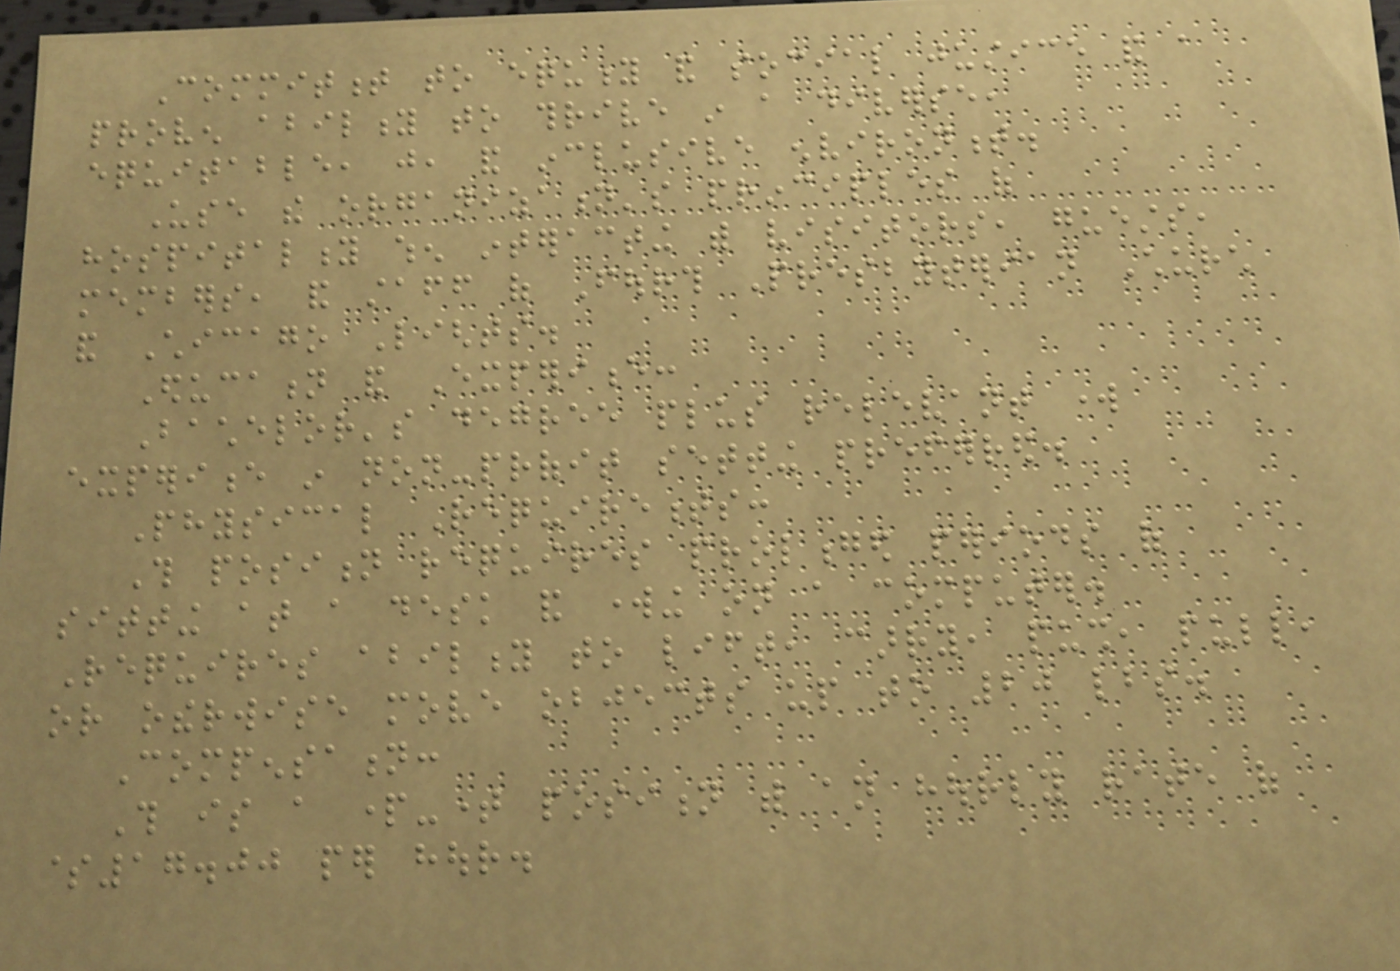Commitment to equity and social justice and a
proven ability to thrive in a diverse,
equitable, just, and inclusive environment.
Use the organization's principles of
hospitality when interacting with visitors, guests,
members, and staff of Fourth Presbyterian Church
and Chicago Lights.
Education and Experience:
Bachelor's degree plus relevant work
experience in non-profit setting preferred.
Physical Requirements:
This position requires prolonged periods of
sitting at a desk and working on a computer.
Requires ability to lift, carry, push, pull,
or otherwise move objects up to 20 lbs.
Compensation:
This is a part-time position with an hourly rate of
$17.00 per hour.
